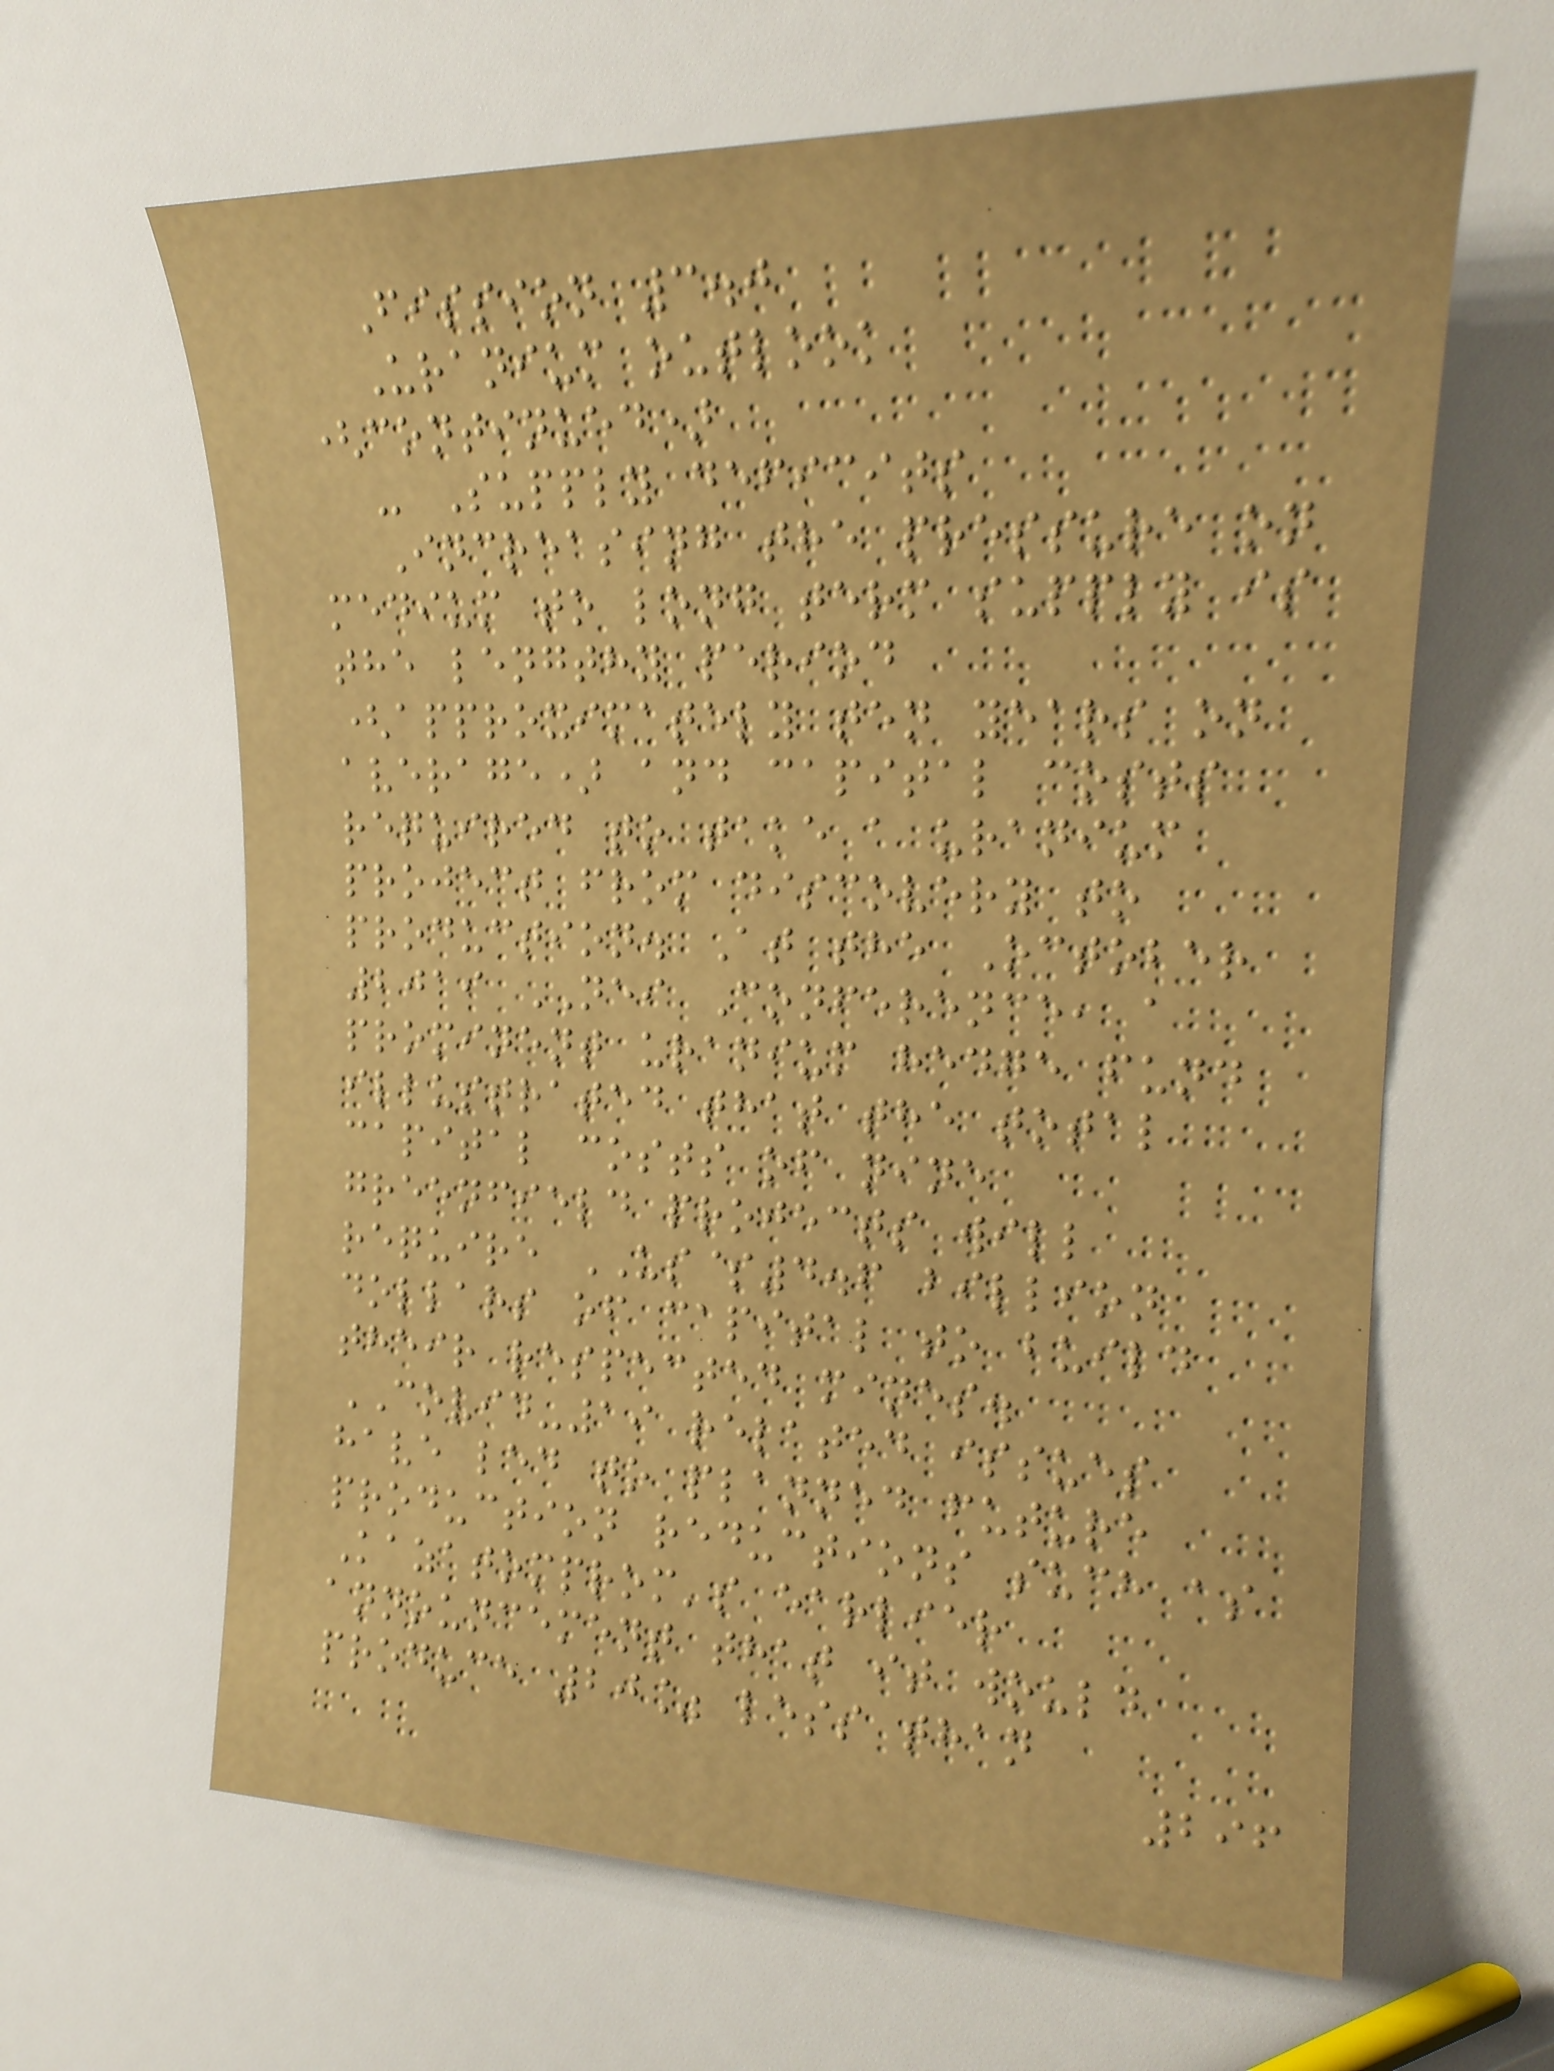Fission 3.0
Uranium outlook
(continued)
- Supply deficits
Increasing the pressure on
medium to long term supply is
the lengthy period
(approximately ten years on
average) and capital costs
required to take a uranium
project from discovery to
production. At the October
2019 NEI Conference, a
prominent uranium hedge fund
illustrated that the total
capital costs of nine
greenfield projects will
require US$4.6 billion
dollars of capital to build
their respected mines.
COVID-19 related issues
have led to planned future
production reductions such as
Kazatomprom's earlier
announcement that it would
produce 20% less than
296
